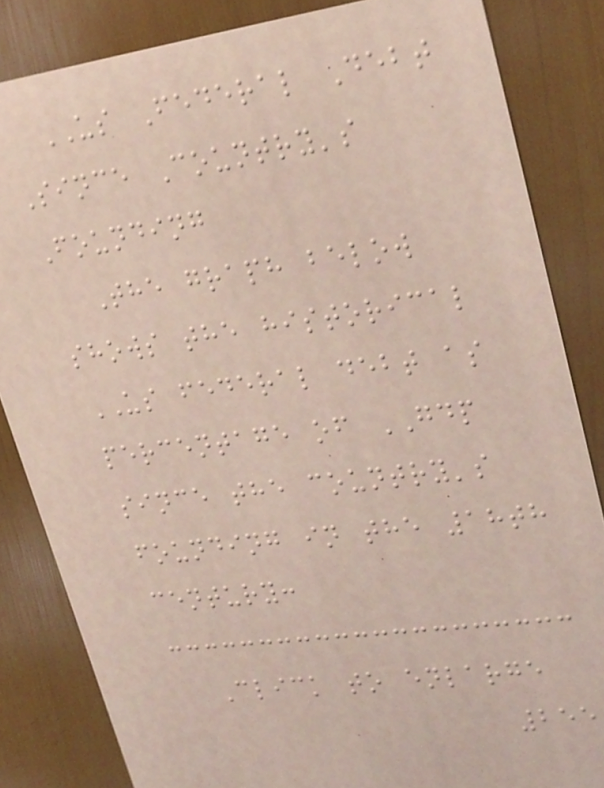US Federal Debt
Since Country's
Founding
The graph below
shows the historical
US federal debt as
percentage of GDP
since the country's
founding in the 18th
century:
Click to enlarge
255
